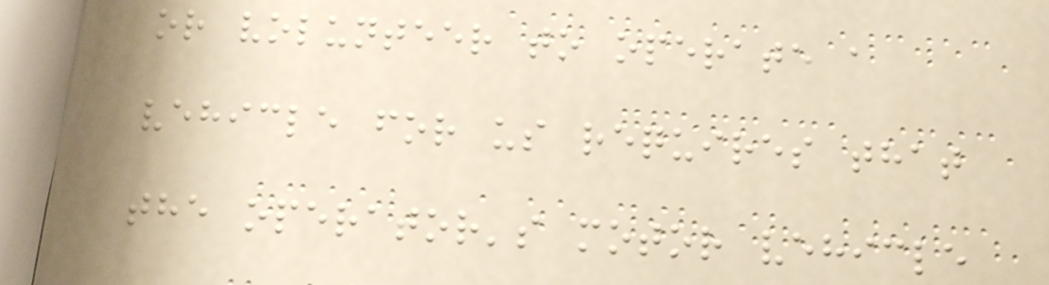or volunteer to operate a
vehicle for us requires that
the operator's motor vehicle
